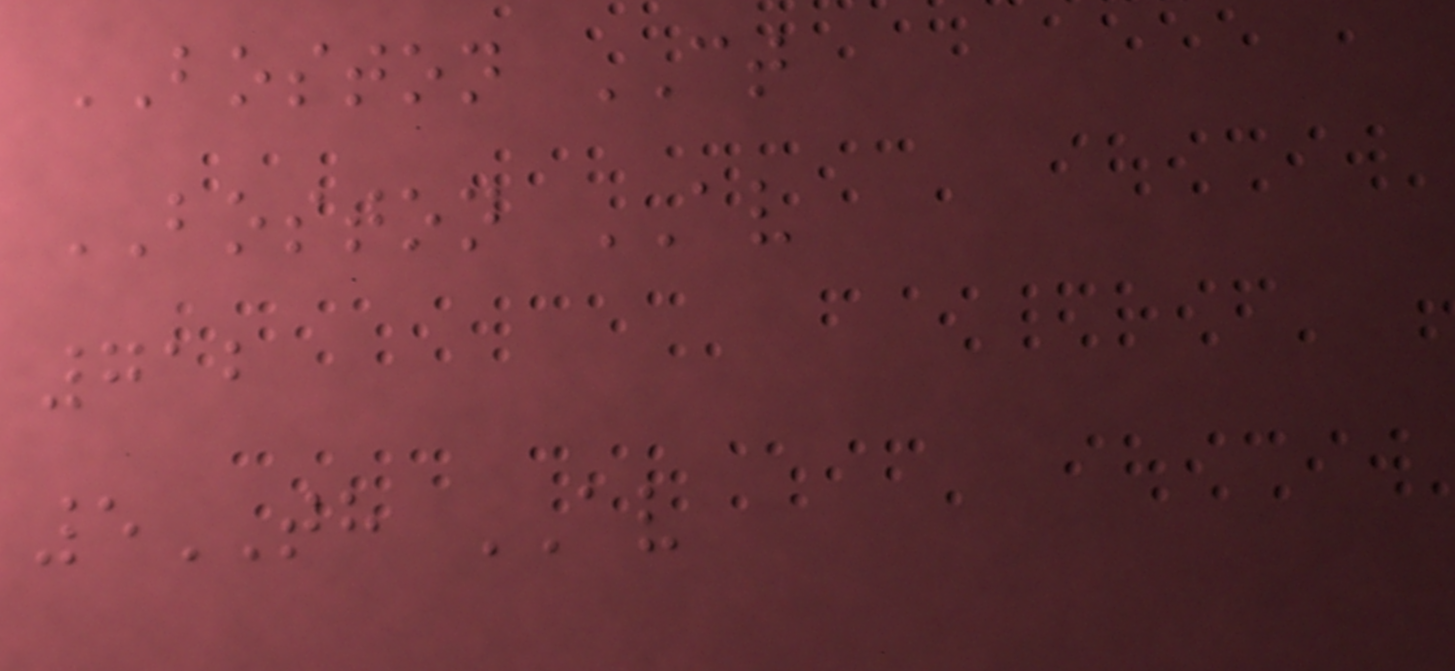BOSTON CT
BOSTON AV
712
5TH AV
